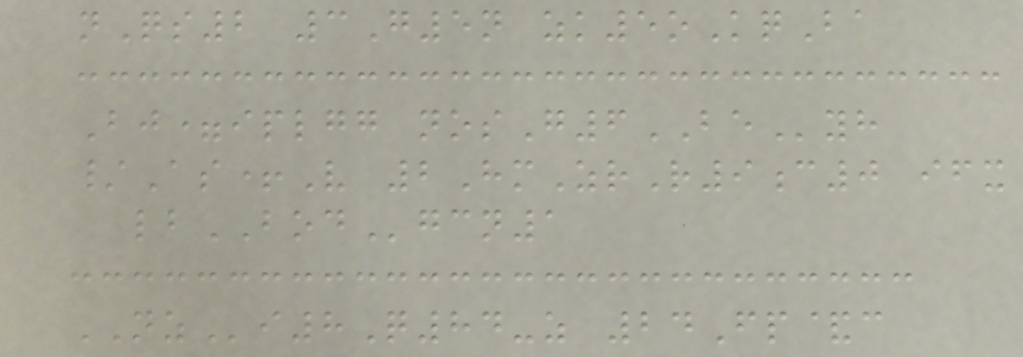nQs2 3G5n zk5oKqBa
Bj=iplgg nosG6BEyh
/As+V 2HmZrR9c0 ifx
lbBODgcn1
NZi8Q84-z 24Fp&c
